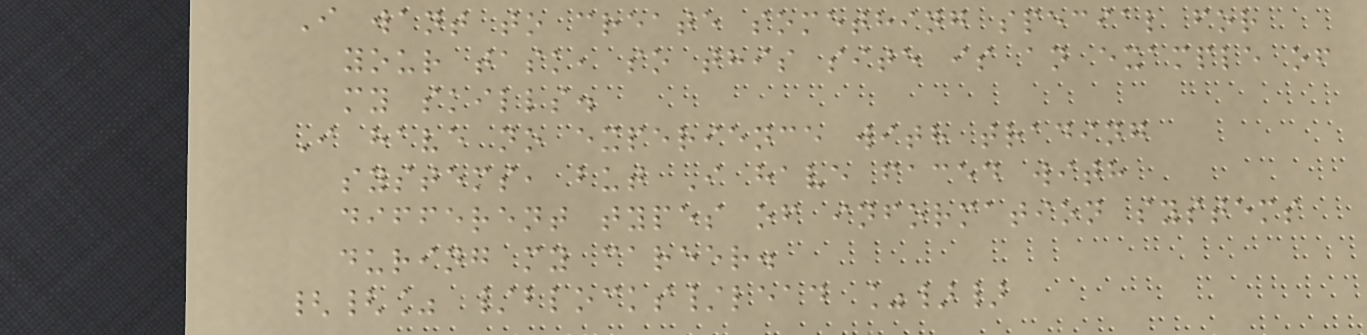I want to create something special for
your task, so this site is an example of
my skills.
I have no experience with trading
systems, but I have faced with
different types of information systems
during my career.
{{% /blocks/lead %}}
